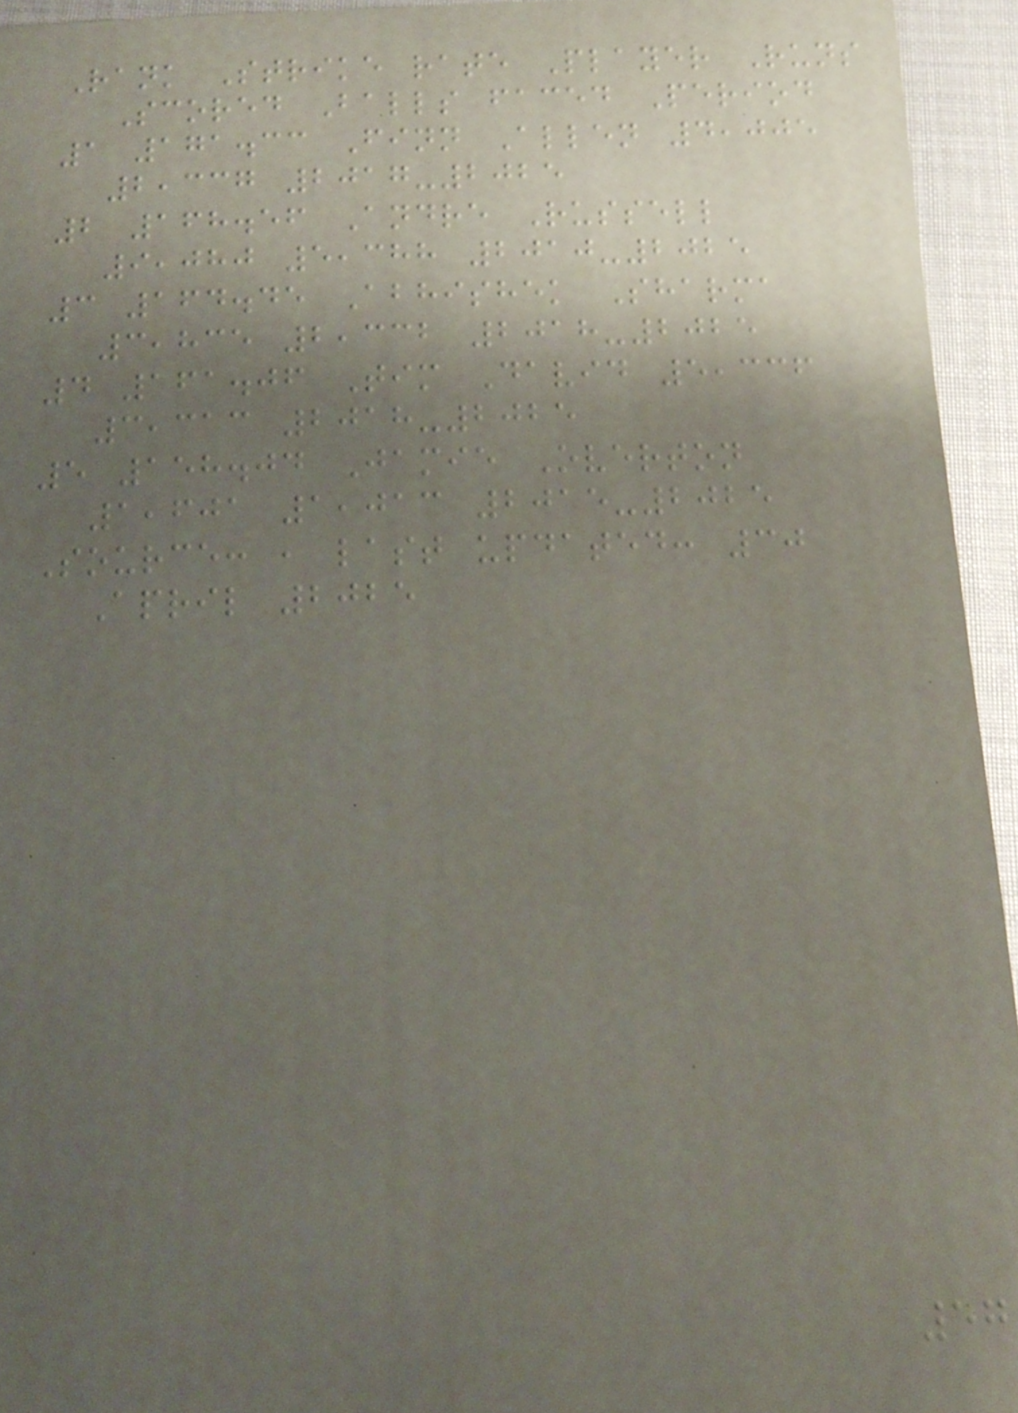Rank Strike rate Player Runs
Scored Balls faced Period
1 171.33 Finn Allen 4,005
2,337 2017-2025
2 168.56 Andre Russell
9,080 5,388 2010-2025
3 164.45 Abhishek Sharma
3,835 2,332 2018-2025
4 161.06 Tim David 5,336
3,313 2018-2025
5 158.04 Jamie Overton
1,601 1,013 2015-2025
Source: , last updated: 30
April 2025
57
